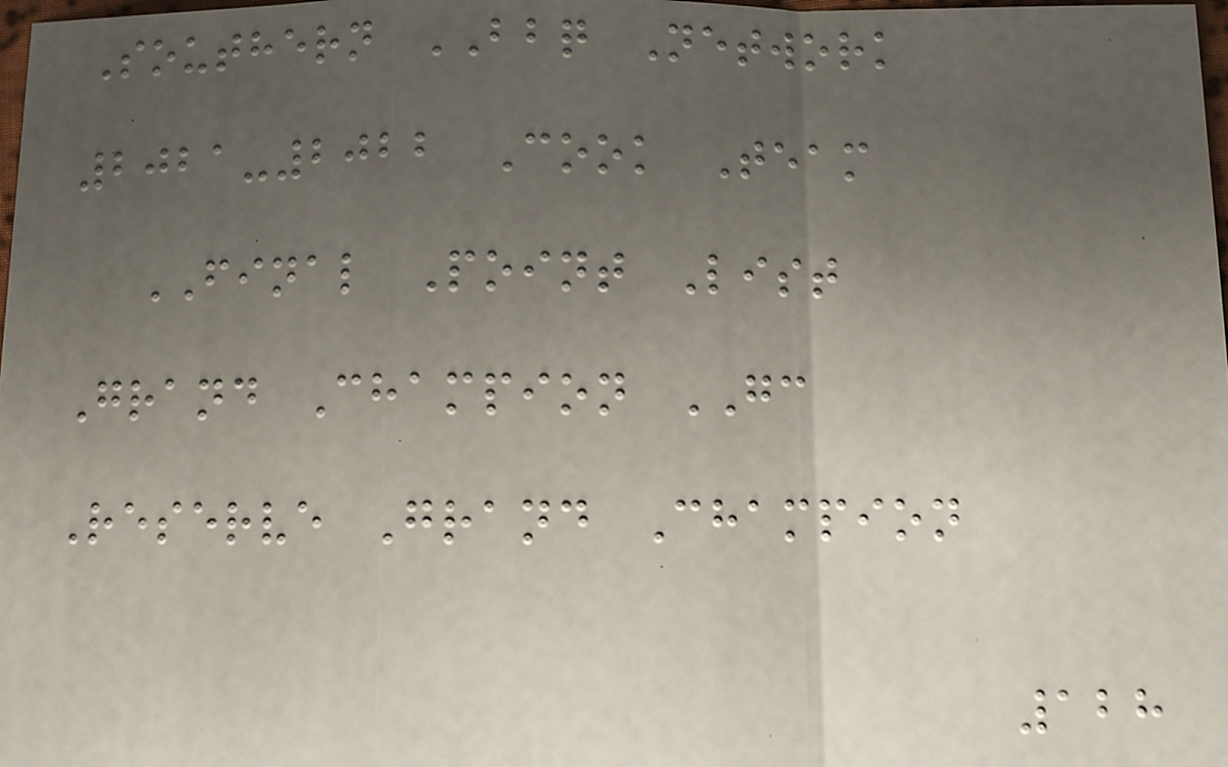Southern BBQ Network
2021-2022 Cook Team
FINAL Point List
Grand Champion GC
Reserve Grand Champion
128
